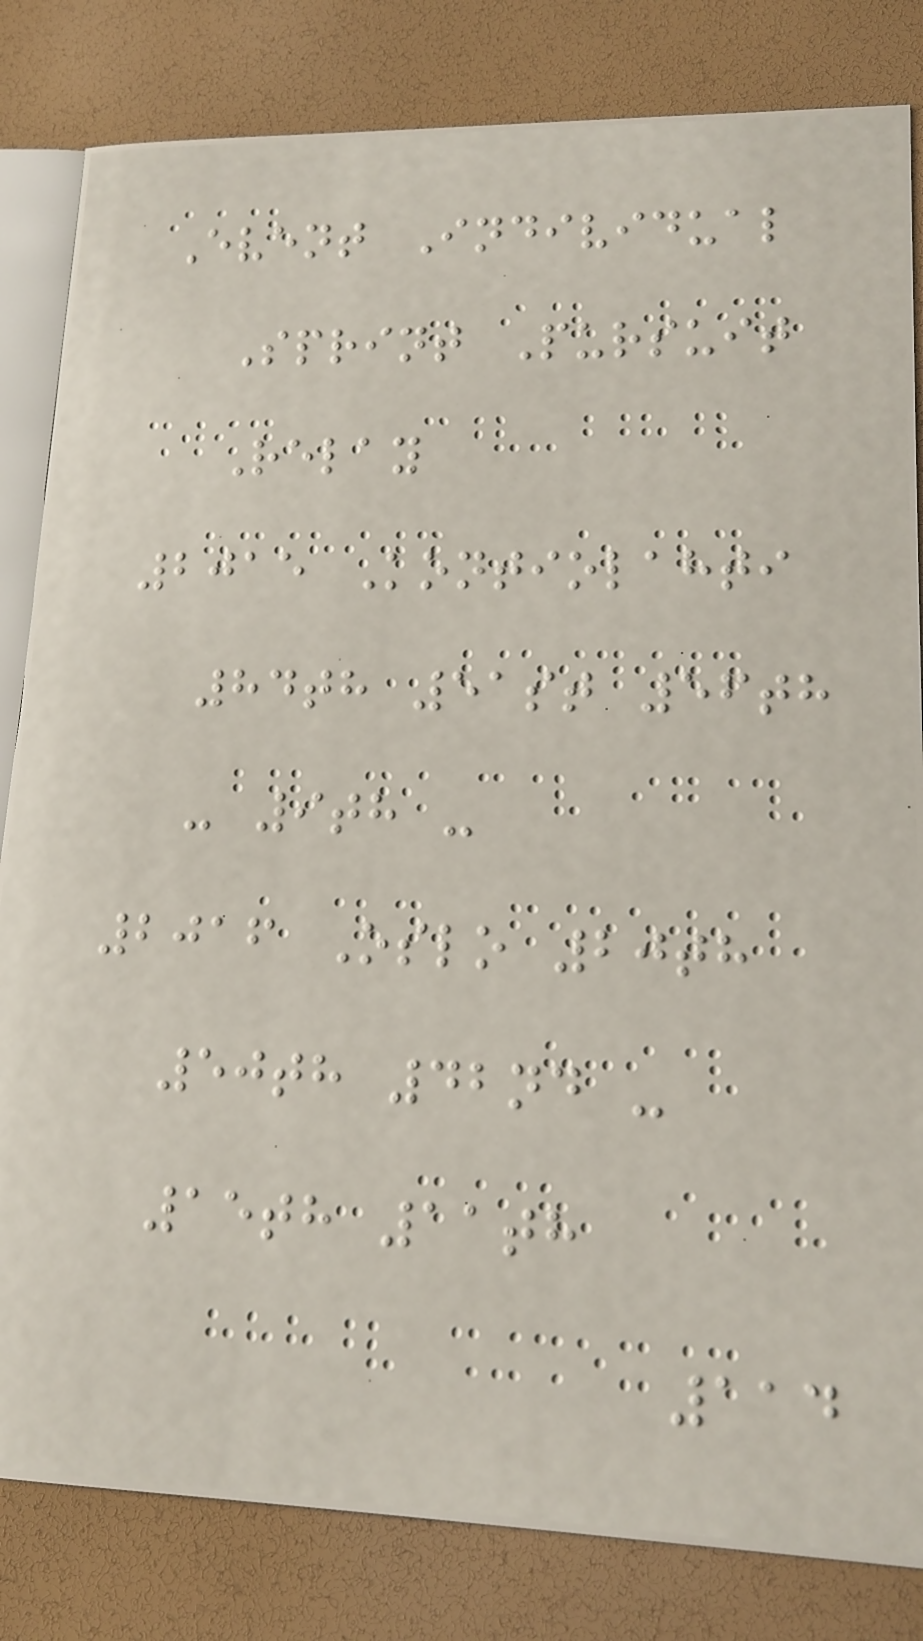Event Individual
Sprint Pursuit
Relay
2015 Kontiolahti
84th 51st 56th
- 9th -
2016 Oslo 20th
50th 42nd -
15th 11th
114
